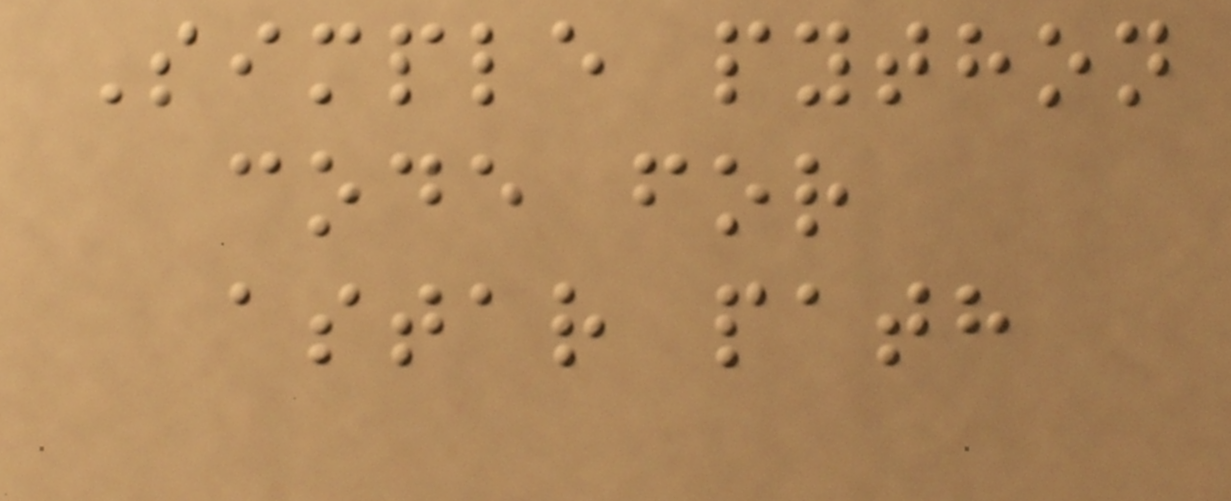Simple python
code for
astar path
